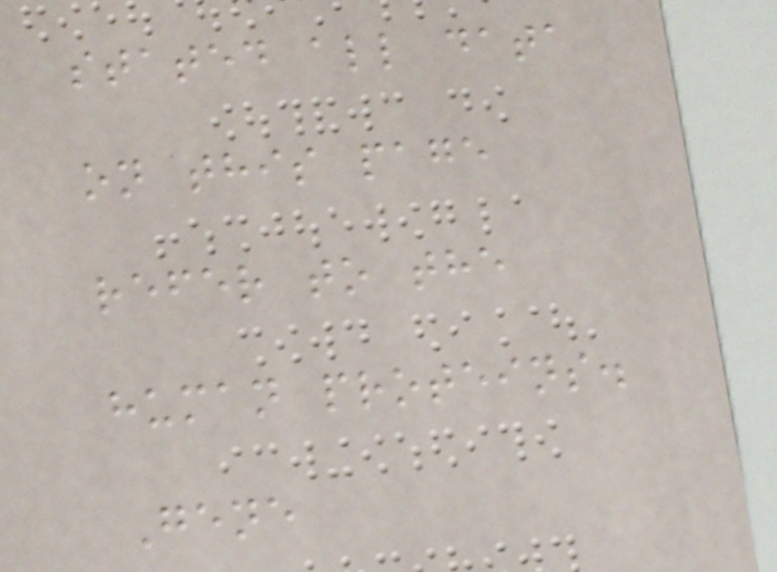stated all data
on this page
refer to the
human proteins.
Gene
